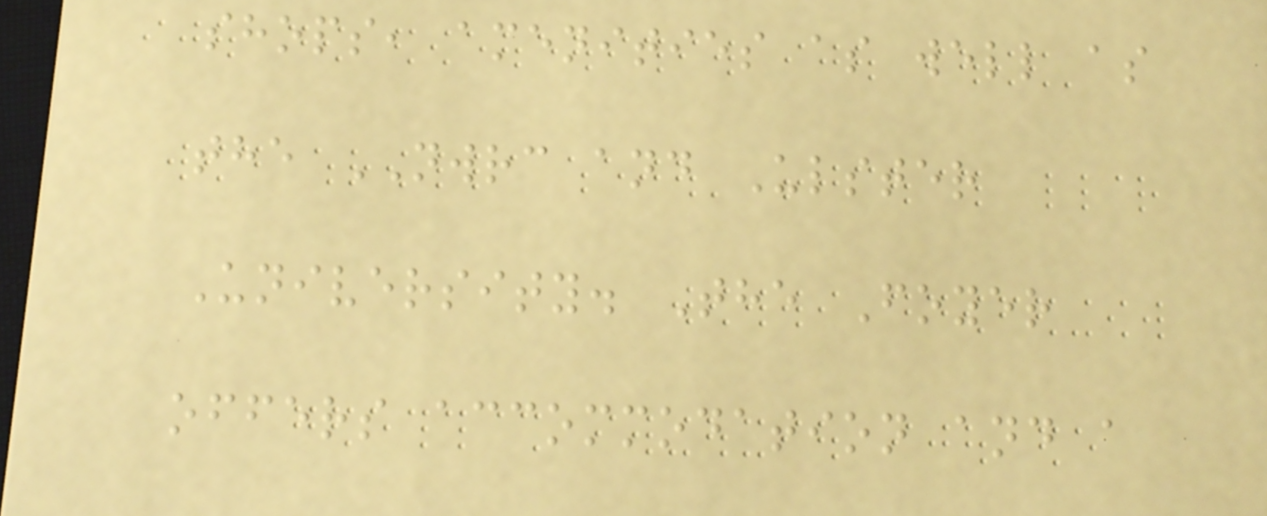shops, amenities as well as
the NWRC and Ulster
University. The Foyer
offers accommodation and a
